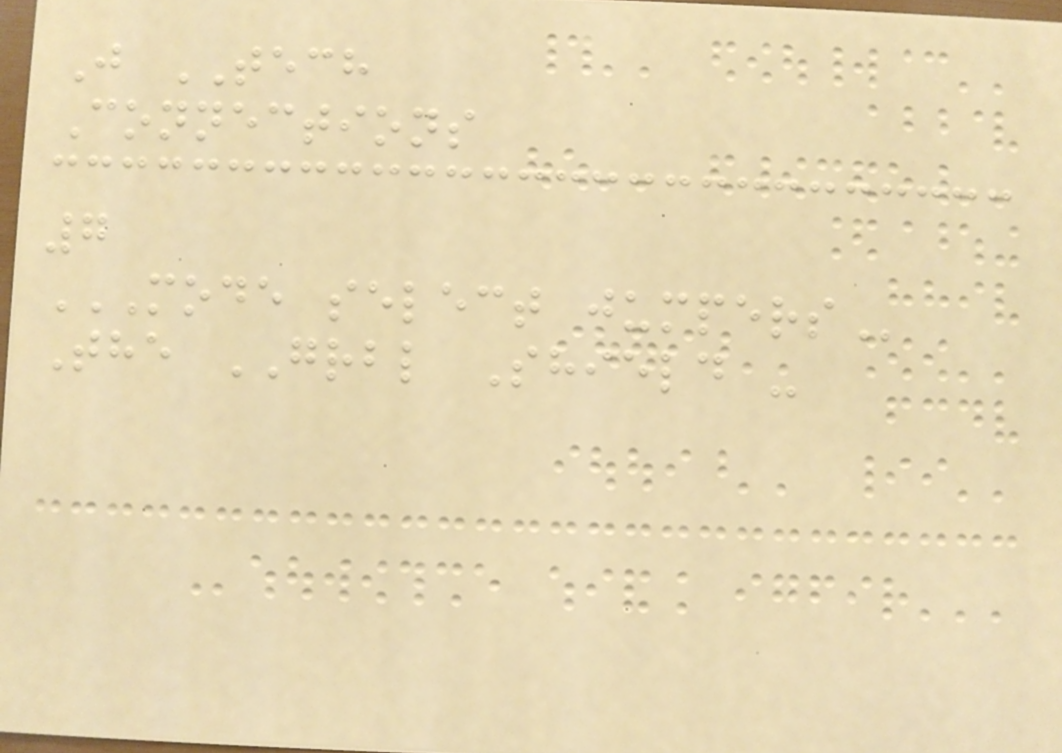J TECH
Connections
7
MODE SELECT JUMPERS
The GRBL Shield -
